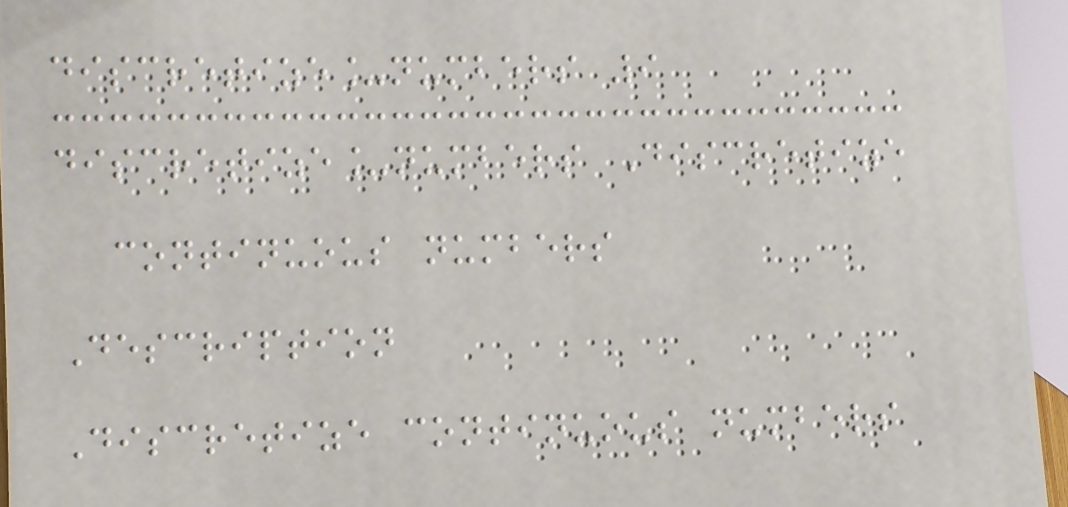discretize_numbers 9
discretize_numbers Discretize
continuous numbers
Description
Discretize continuous numbers
